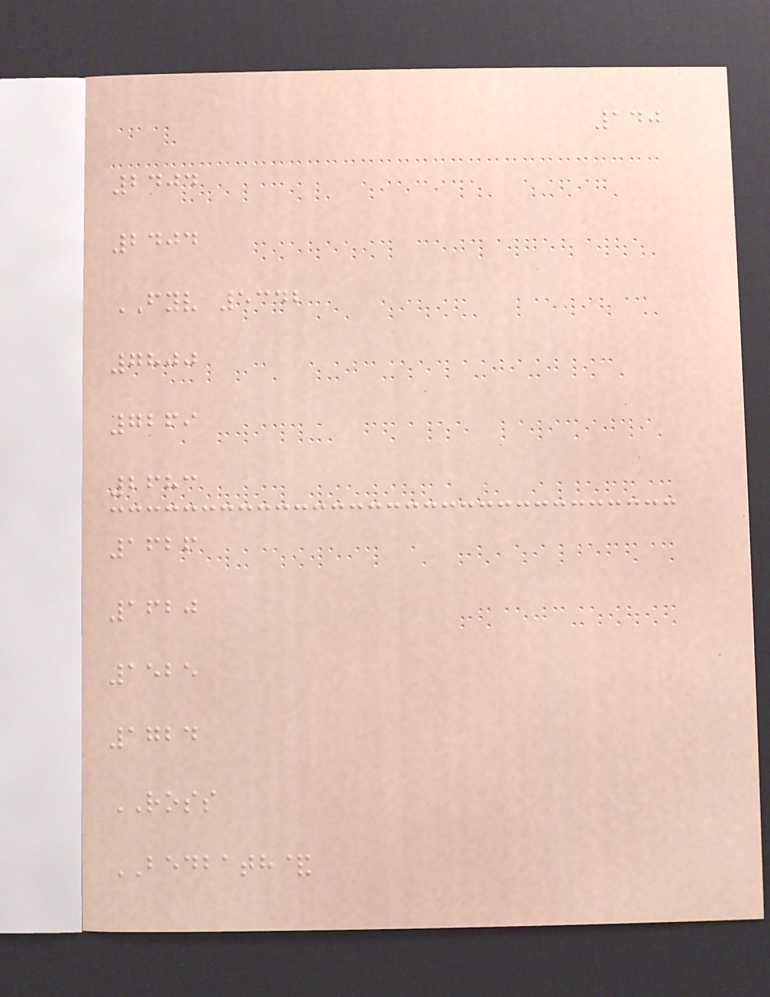140
2404
2404
FYV 5342
7800
7269
2683
1626
1620
1525
1724
ROSS
BEDBATH&
